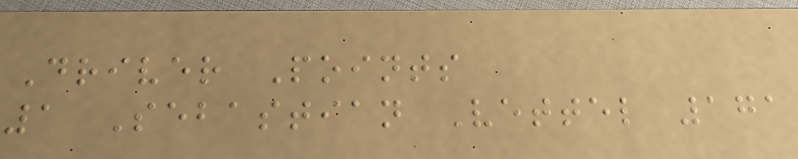Driver Points
1 Sebastian Vettel 171
